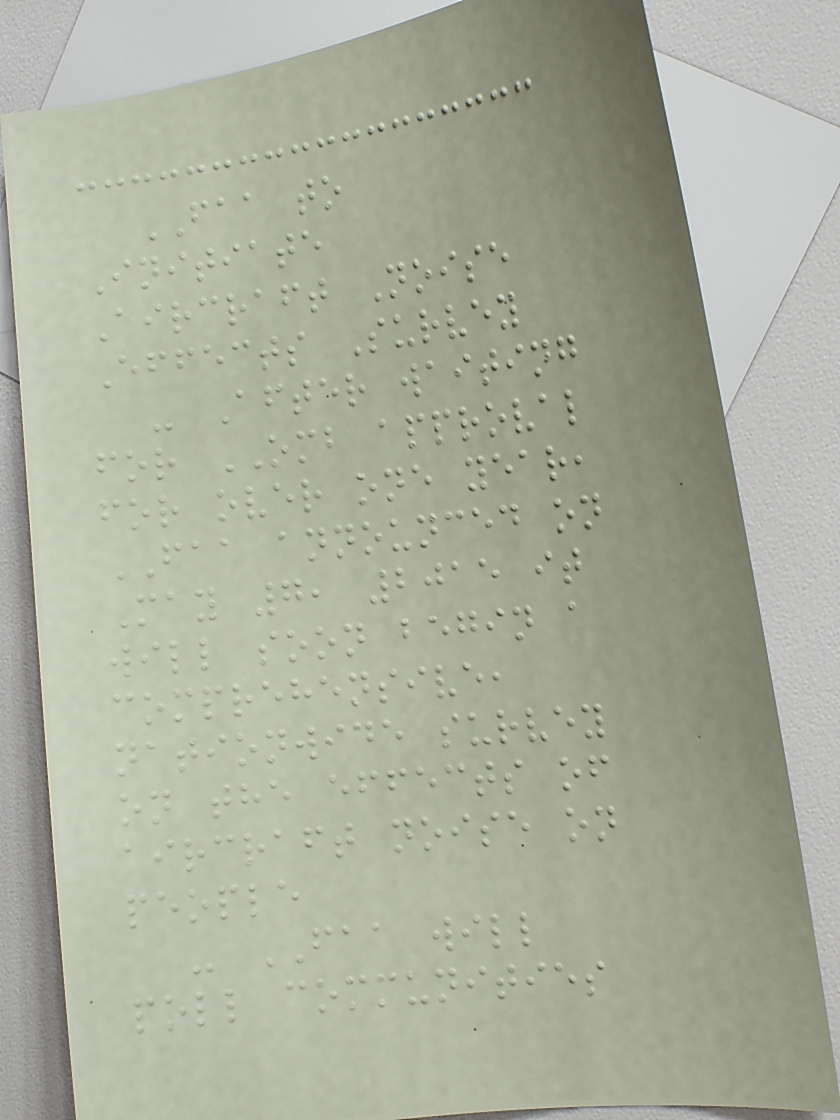FAA to
Initiate
Aircraft Noise
Effects Survey
- After waiting
for OMB approval
for over one year,
FAA announced on
May 7, 2015 it
will soon begin a
comprehensive,
nationwide survey
on the effects of
aircraft noise on
people
- FAA will
poll communities
